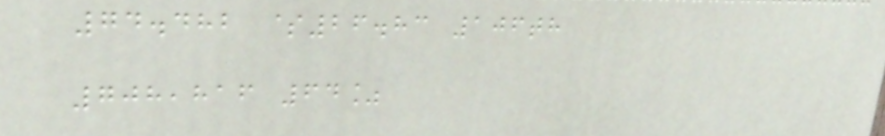74.482 $26.83 106th
708,816 64%
